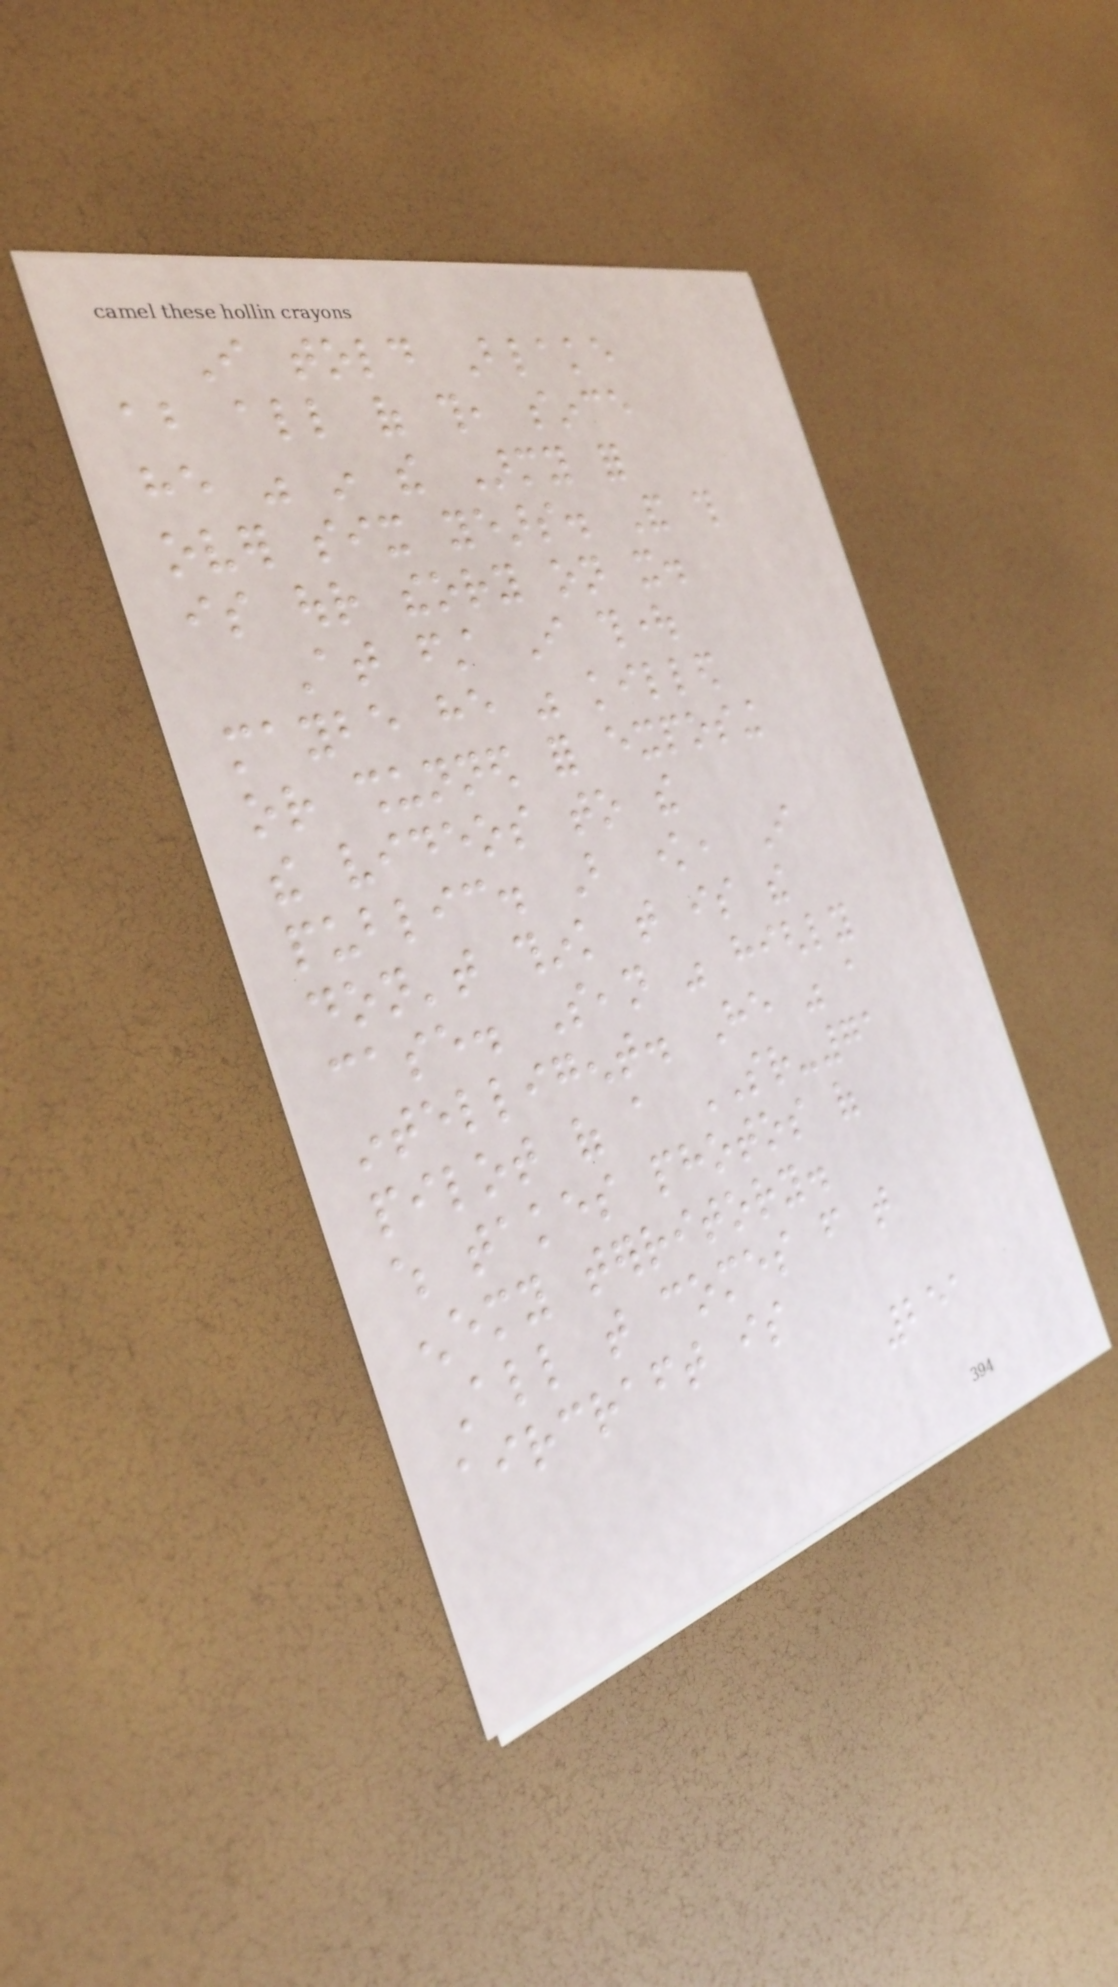I told Blake
about all of this, since
he was in the Army for
over six years. And this
is our theory on it.
At first I thought
maybe he was killed
or shunned for exposing
the videos to the
public. But know, I
don't think that is the
case. Sean was highly
intelligent. He was a
pilot of a SR-71
which takes photos of
enemy territory.
All that comes from that
aircraft is
251
